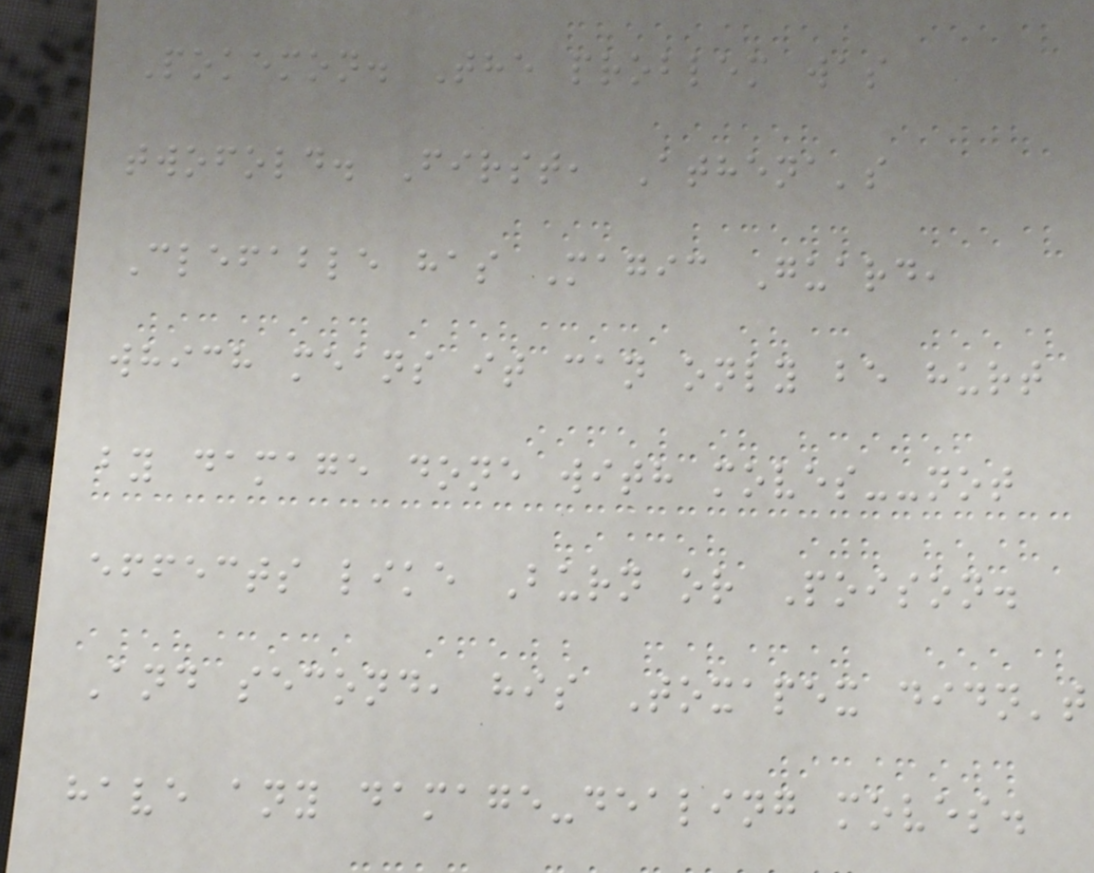Pokemon. The problem was
twofold. First, Athena's
Clefable has Magic Guard,
which means it can only be hurt
by damage done with moves--not
effects like Burn or Poison.
And second, his Toxapex didn't
have any damage-dealing moves.
